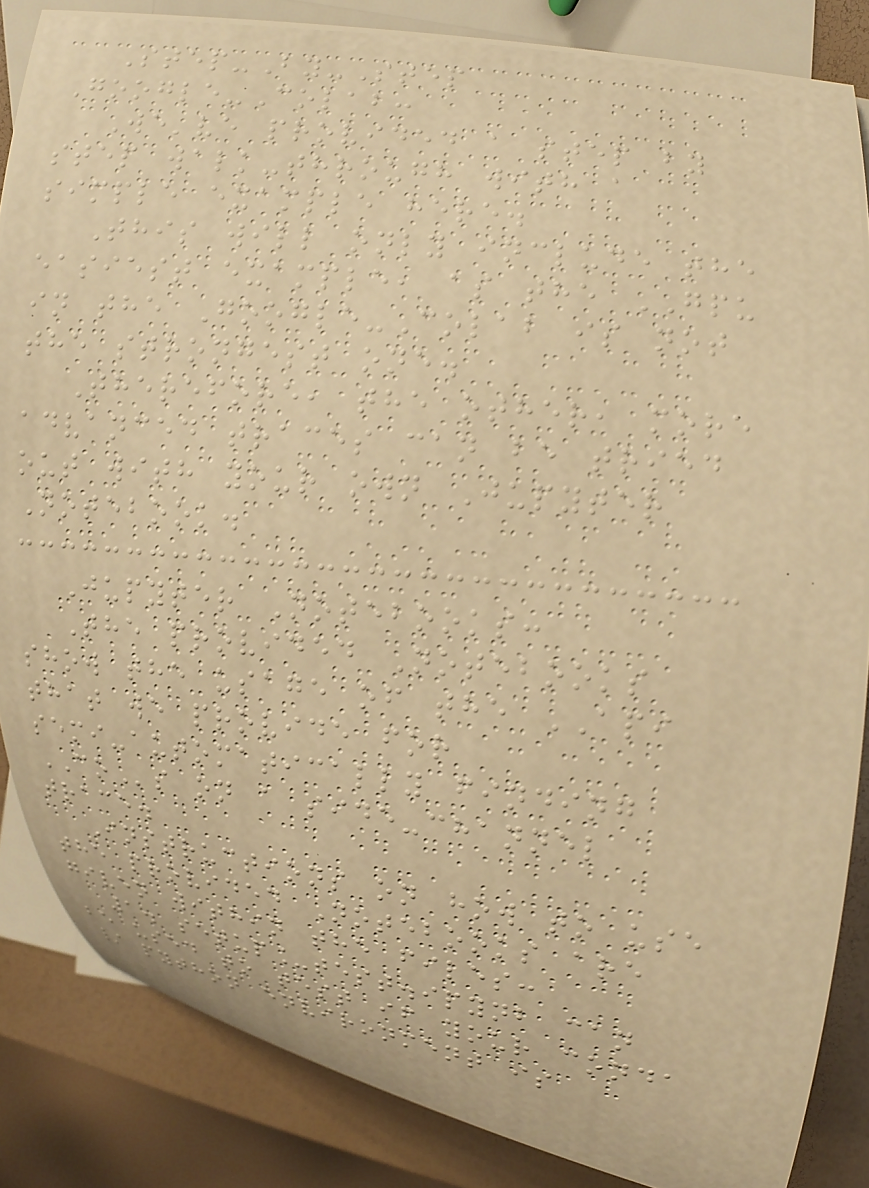Step-By-Step
Google-Colab:
We've provided a step by
step walk-through with a
simple example here.
This will only include the
easiest example, as the GPU
in the Google-Colab is not
the strongest one.
Therefore, the other, more
advanced traces can be tried
out with your own Jupyter
Notebook.
Jupyter Notebooks:
The provided Notebooks
show the usage of the API
that we provide for
semi-automatically finding
COs on a side-channel
trace.
Instructions on how to use
the provided Notebooks are
given within the files:
1. setup_test.ipynb can
be used to test if your conda
/ python environment is
